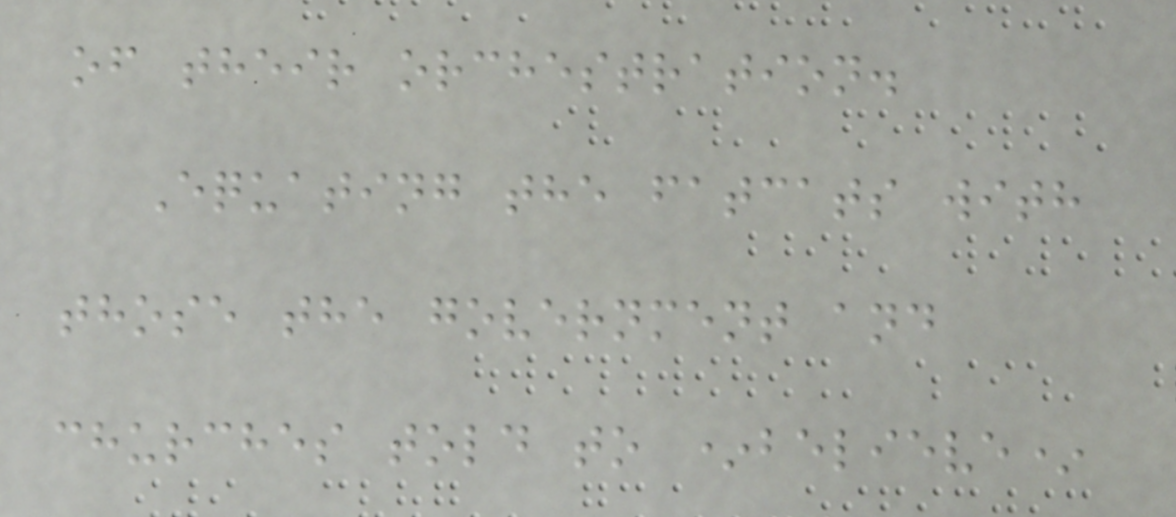of their orchestration.
Equating the fatcats with
those the government and
churches told to *believe*
